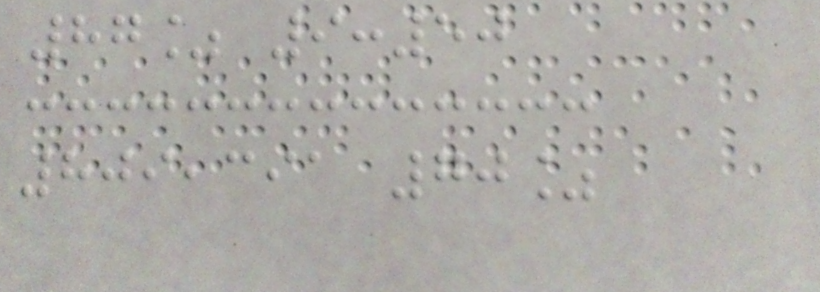87% 9:50
809,391 70%
